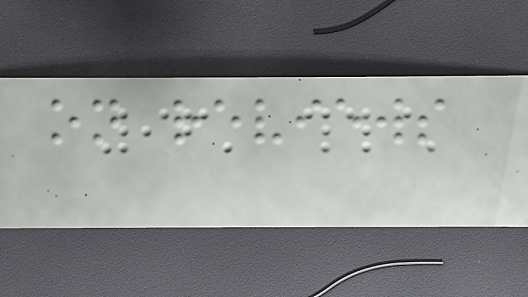on reviews
